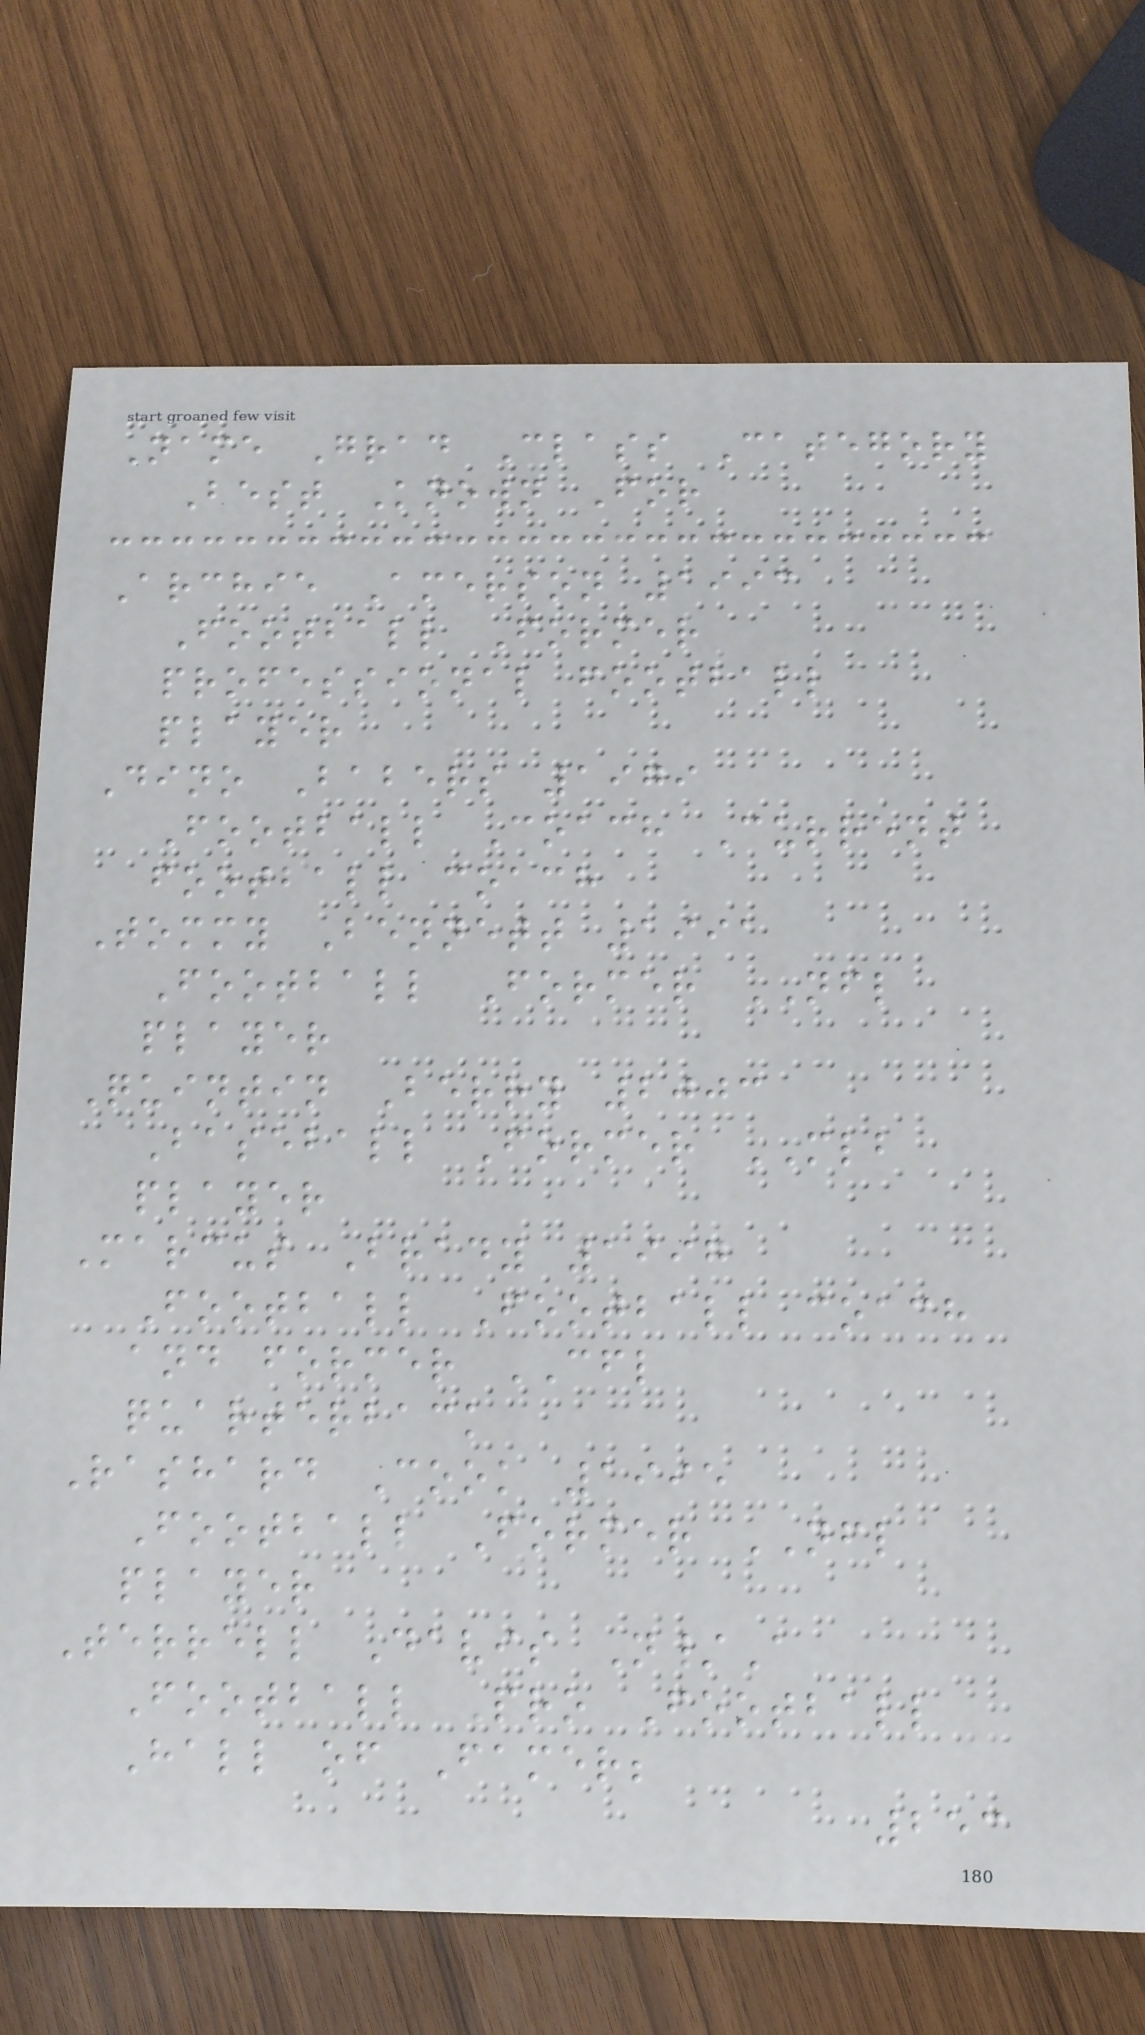Name Grad Class Category
Best Known For
Archie Amerson 1993
Football Former
professional football
player
Dino Babers 1979
Football Coach Current
football coach
Tommy Bennett 1991
Football Former NFL
player
Quintin Berry 2003
Baseball Former MLB
player
Marcus Brady 1997
Football Football coach
and former CFL
quarterback
Rashard Cook 1995
Football Former NFL
player
Terrell Davis N/A
Football Pro Football
Hall of Famer;
253
